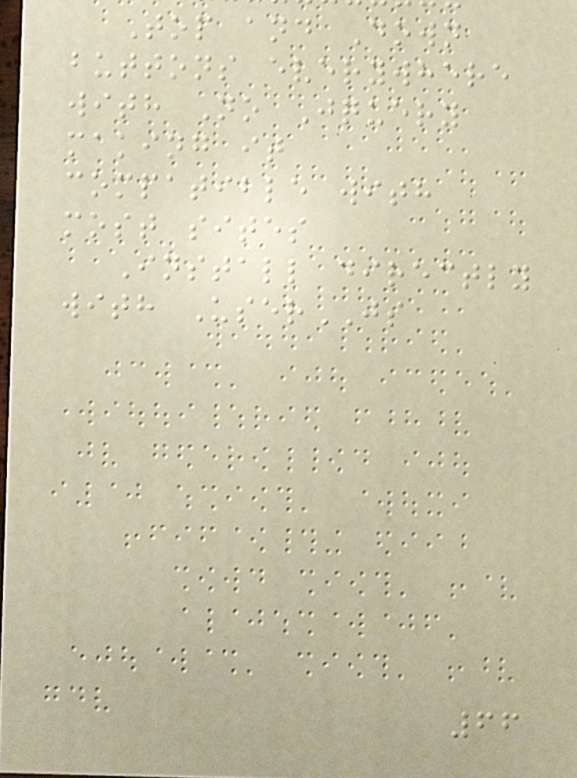Top and Down
buttons everywhere
with No Jquery
making it
compatible with
most sites
Install directly
with UserJS
66
